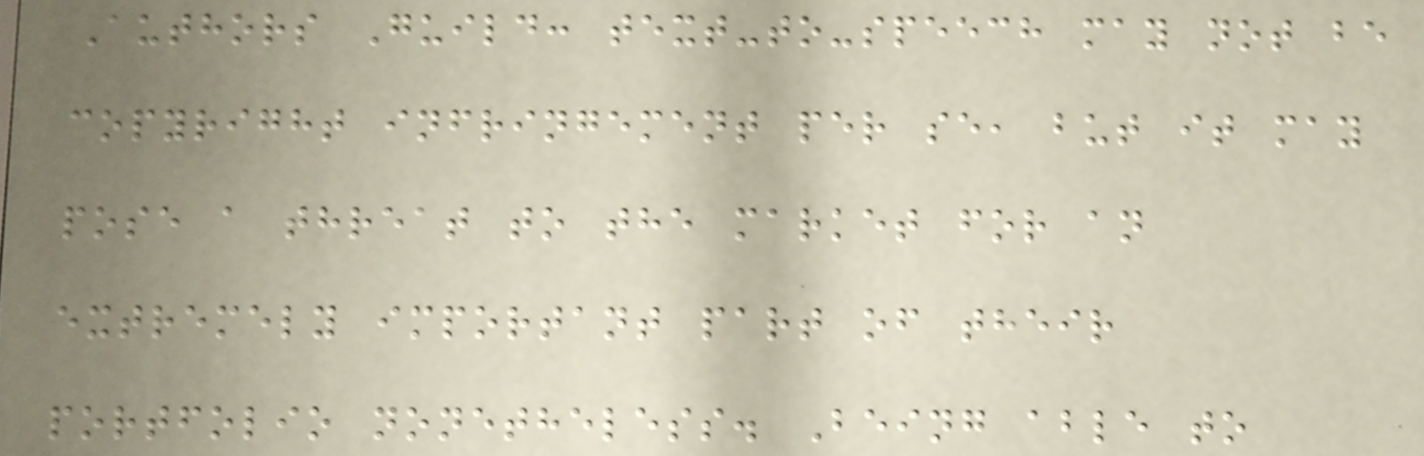Authors Guild: text-to-speech may not be
copyright infringement per se, but it may
pose a threat to the market for an
extremely important part of their
portfolio nonetheless. Being able to
